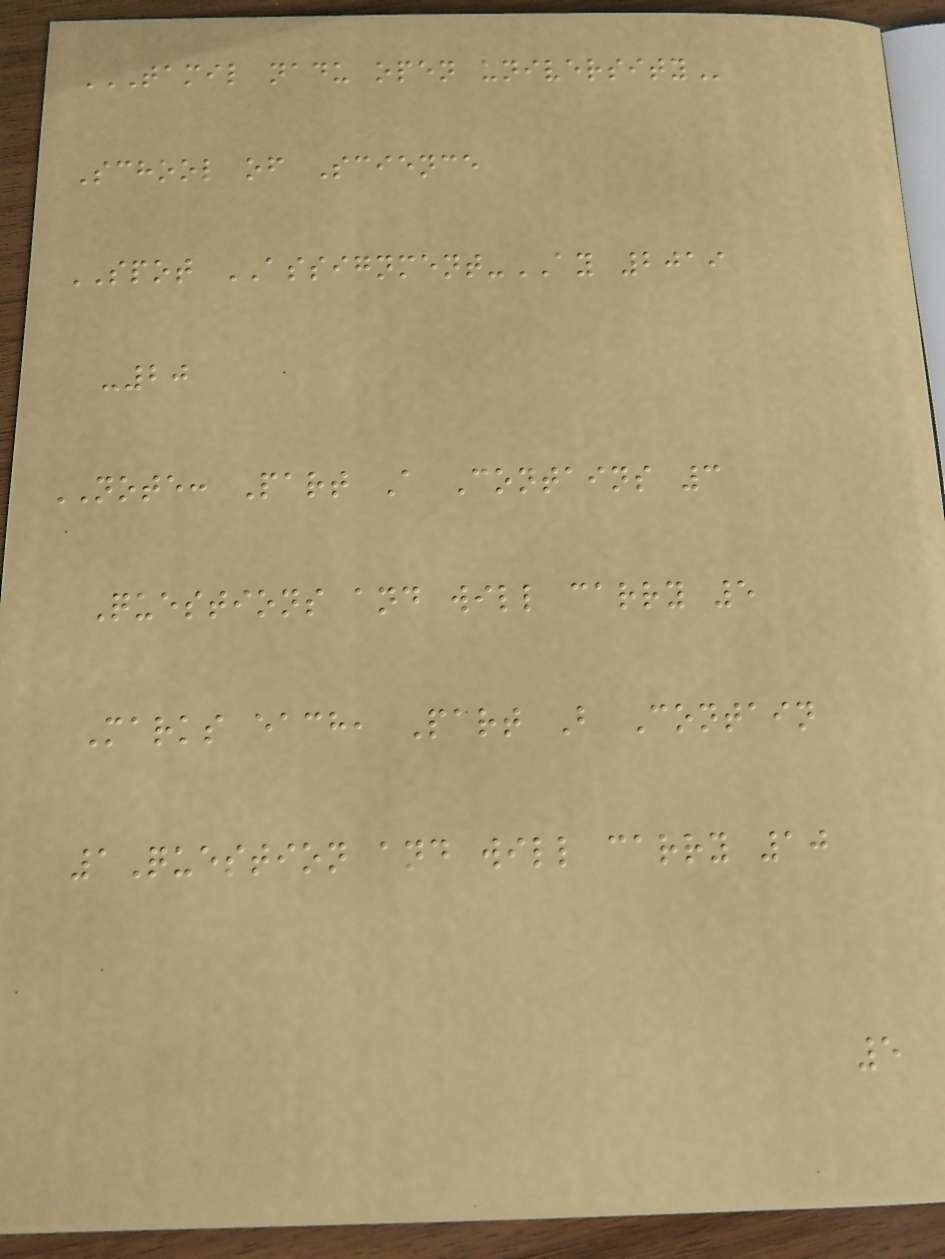TAMIL NADU OPEN UNIVERSITY
School of Science
SPOT ASSIGNMENT-AY 2019
-20
NOTE: Part A Contains 3
Questions and will carry 5
Marks each, Part B Contain
1Question and will carry 10
5
